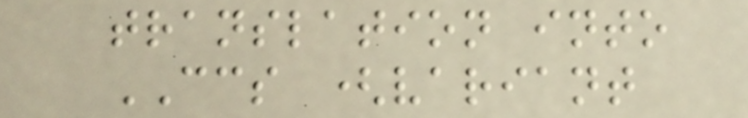translation into
CCS (variant
